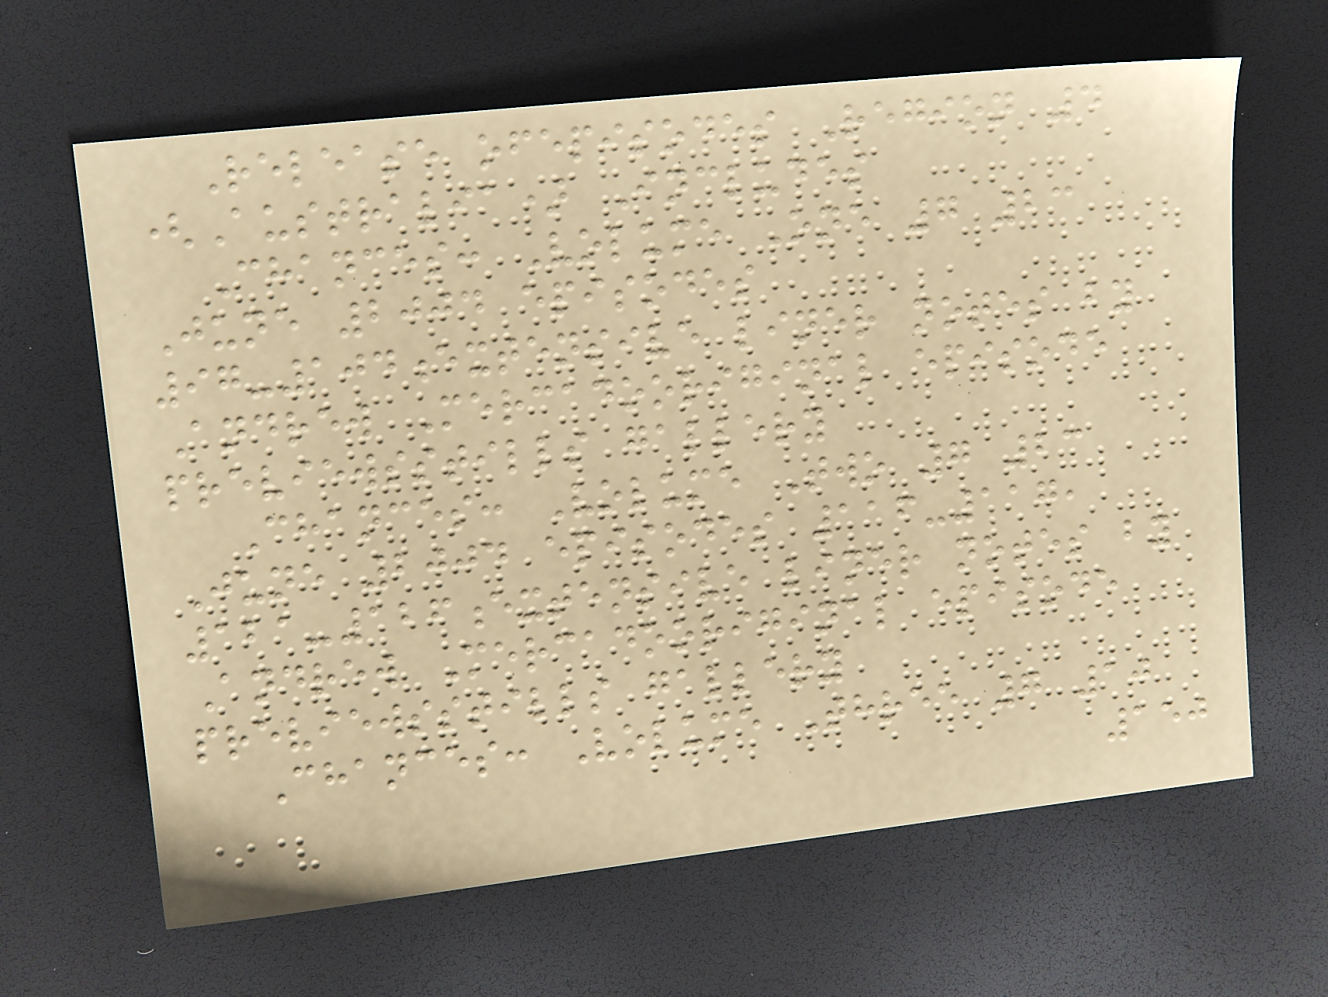Release ofepisodes Region 4
(Australia) Includes
Chances: Volume One 7 23
June 2004 episodes
97-104extensive liner notes by
Andrew Mercadooriginal episode
previewsstills gallery
Chances: Volume Two 7 23
June 2004 episodes 116-117,
121-126extensive liner notes by
Andrew Mercadooriginal episode
previewsstills gallery
Chances: Volume Three 7 10
150
